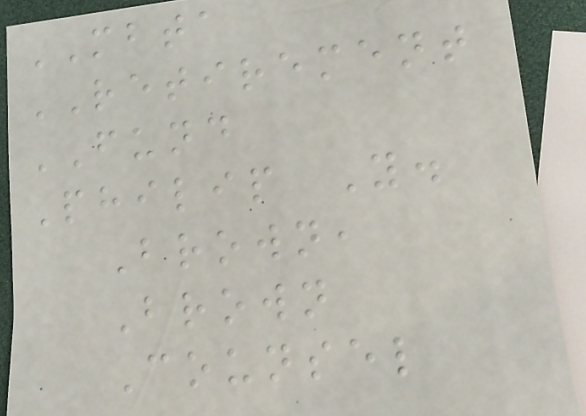MBTA
RETIREMENT
FUND
Philip Y.
Brown,
Brown
Counsel
